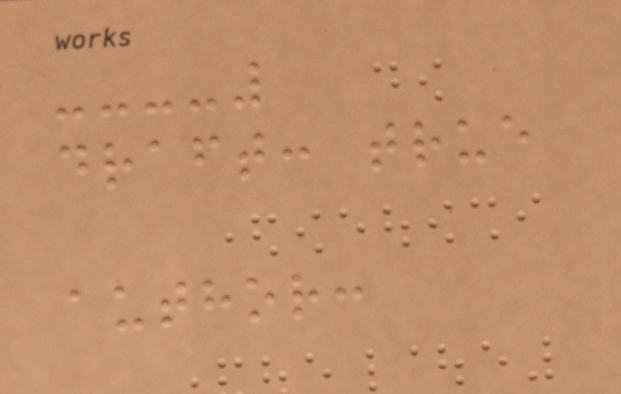draft: true
author:
